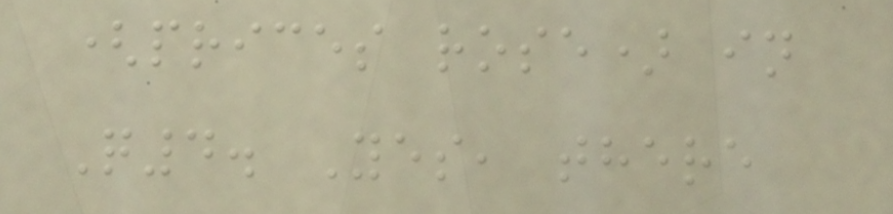(prices rose) in
Q4. Yes, there
